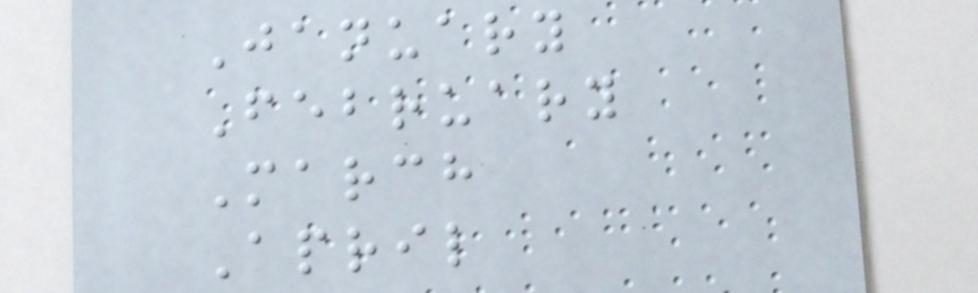January
February
March
April
